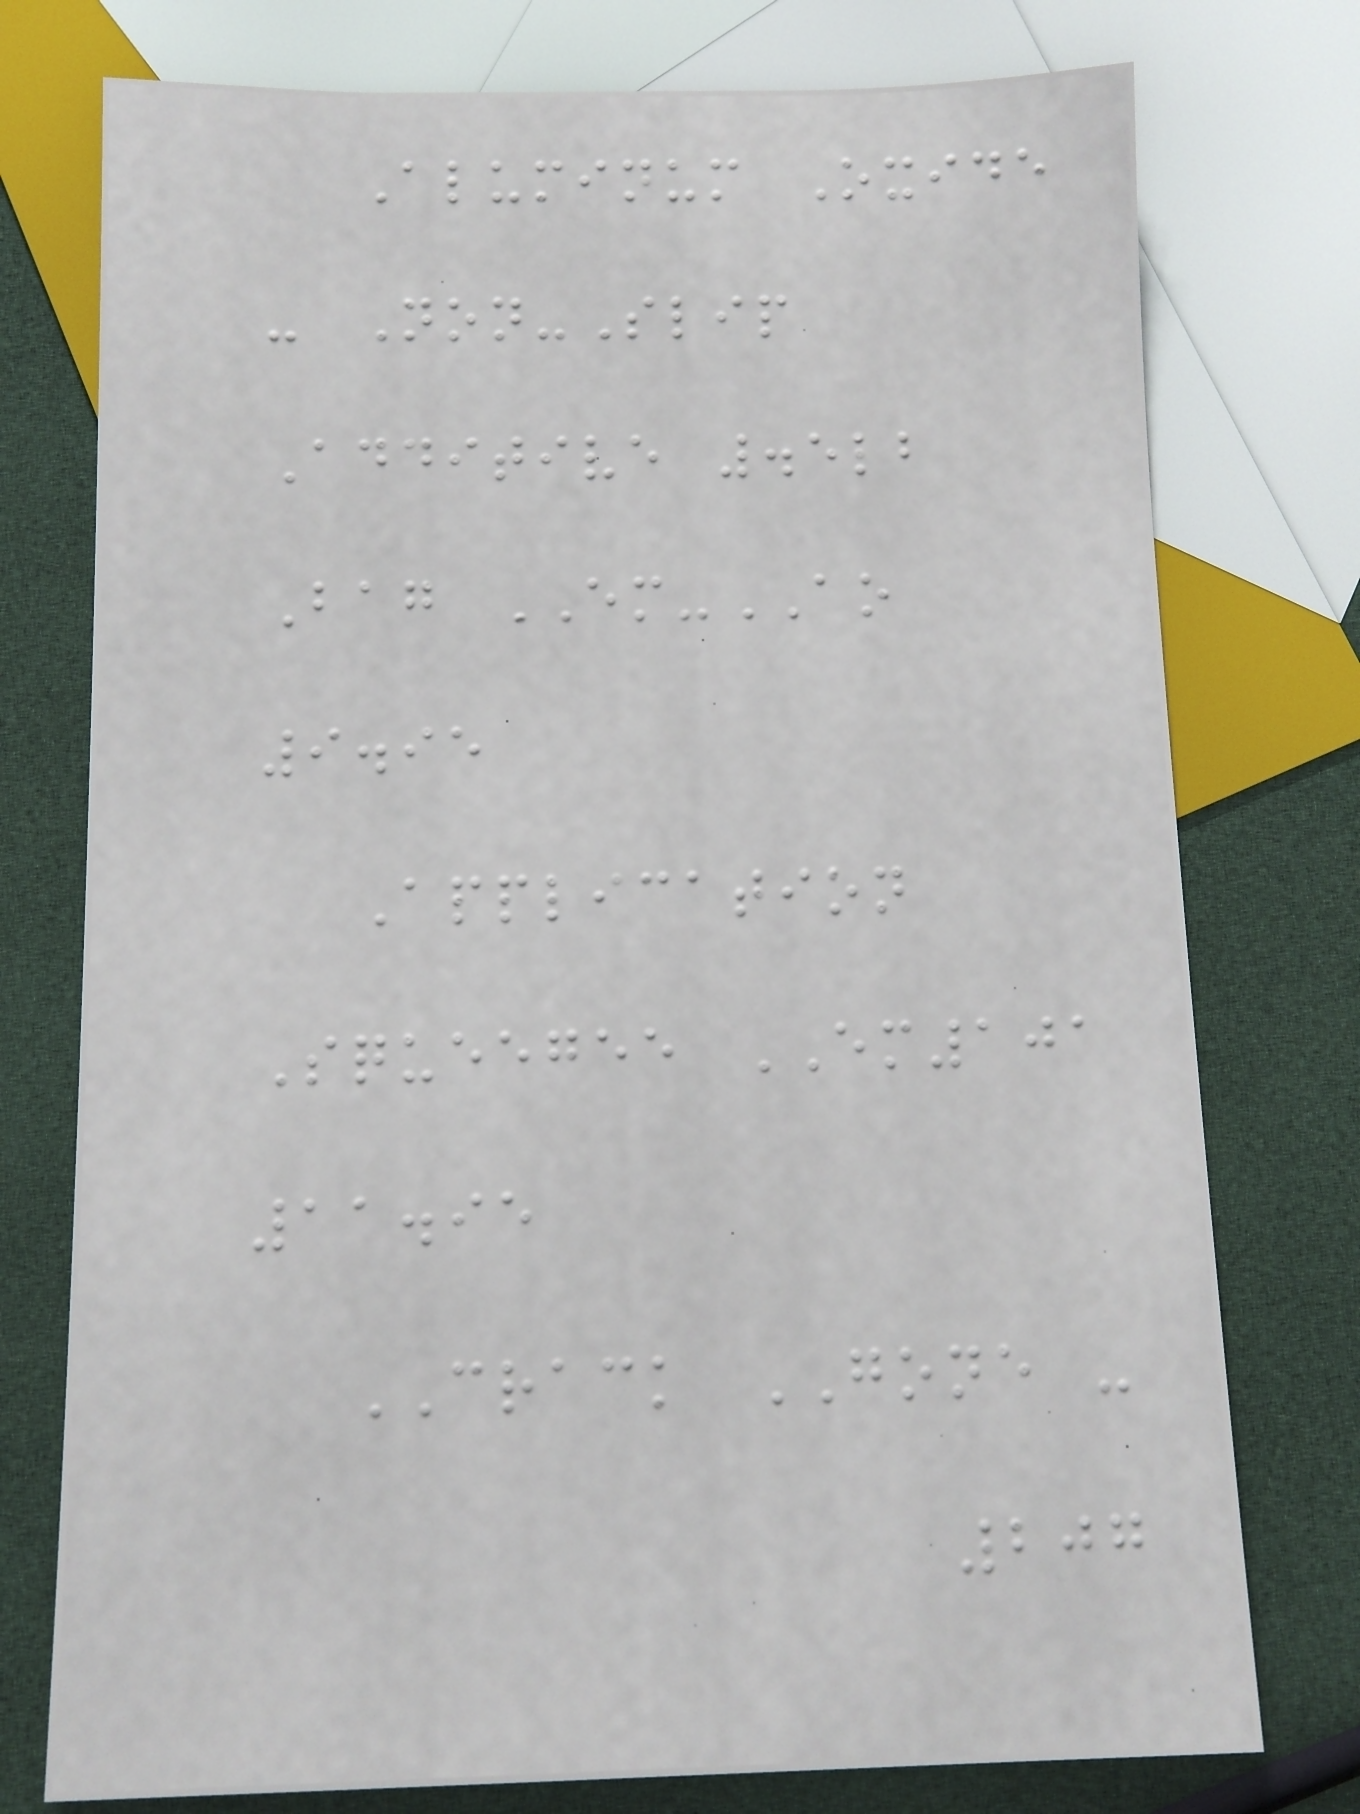Aluminum Oxide
- Non-Slip
Additive .5lb
Bag EM-AO
9.95
Application
Squeegee EM101
11.95
CRACK GONE -
207
